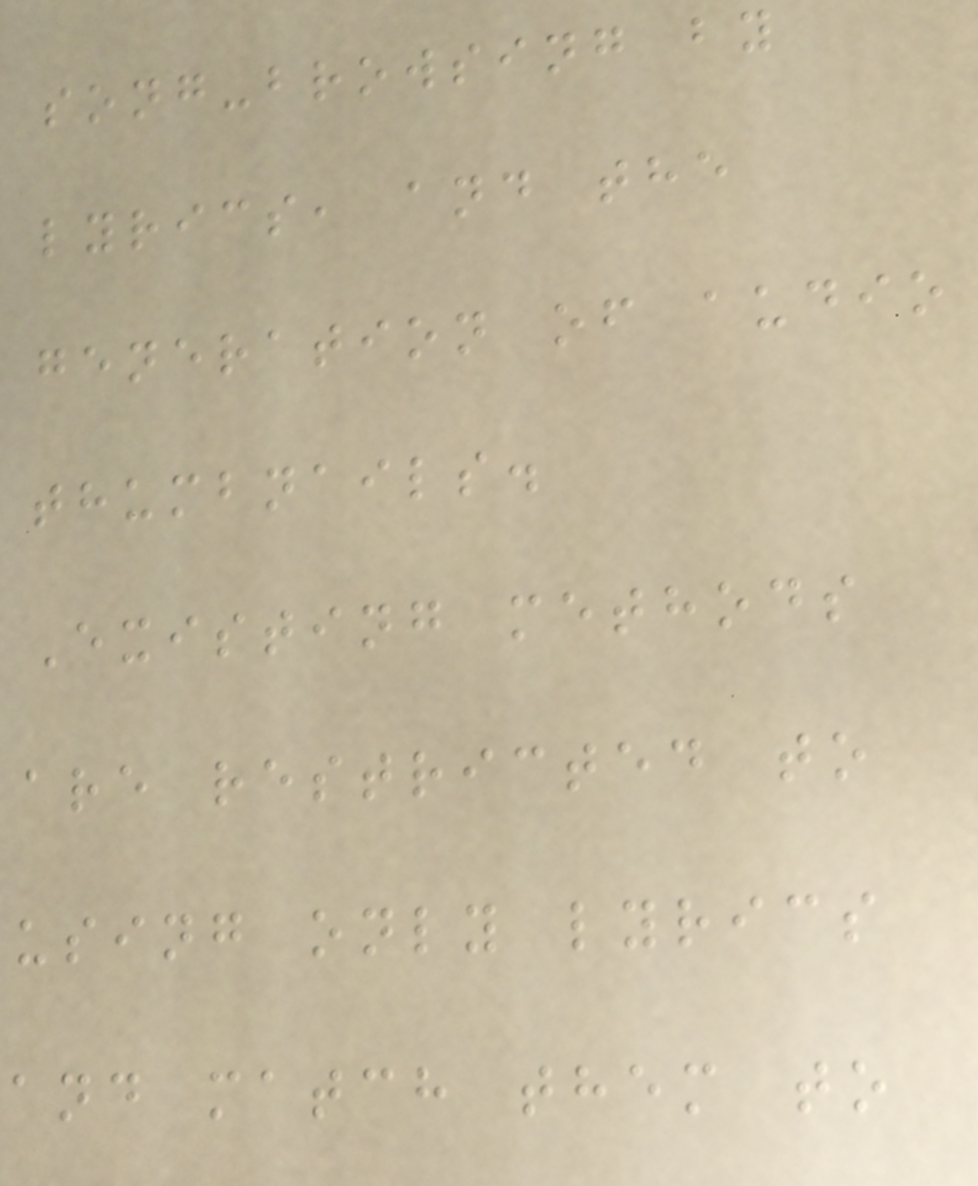song-browsing by
lyrics, and the
generation of audio
thumbnails.
Existing methods
are restricted to
using only lyrics
and match them to
